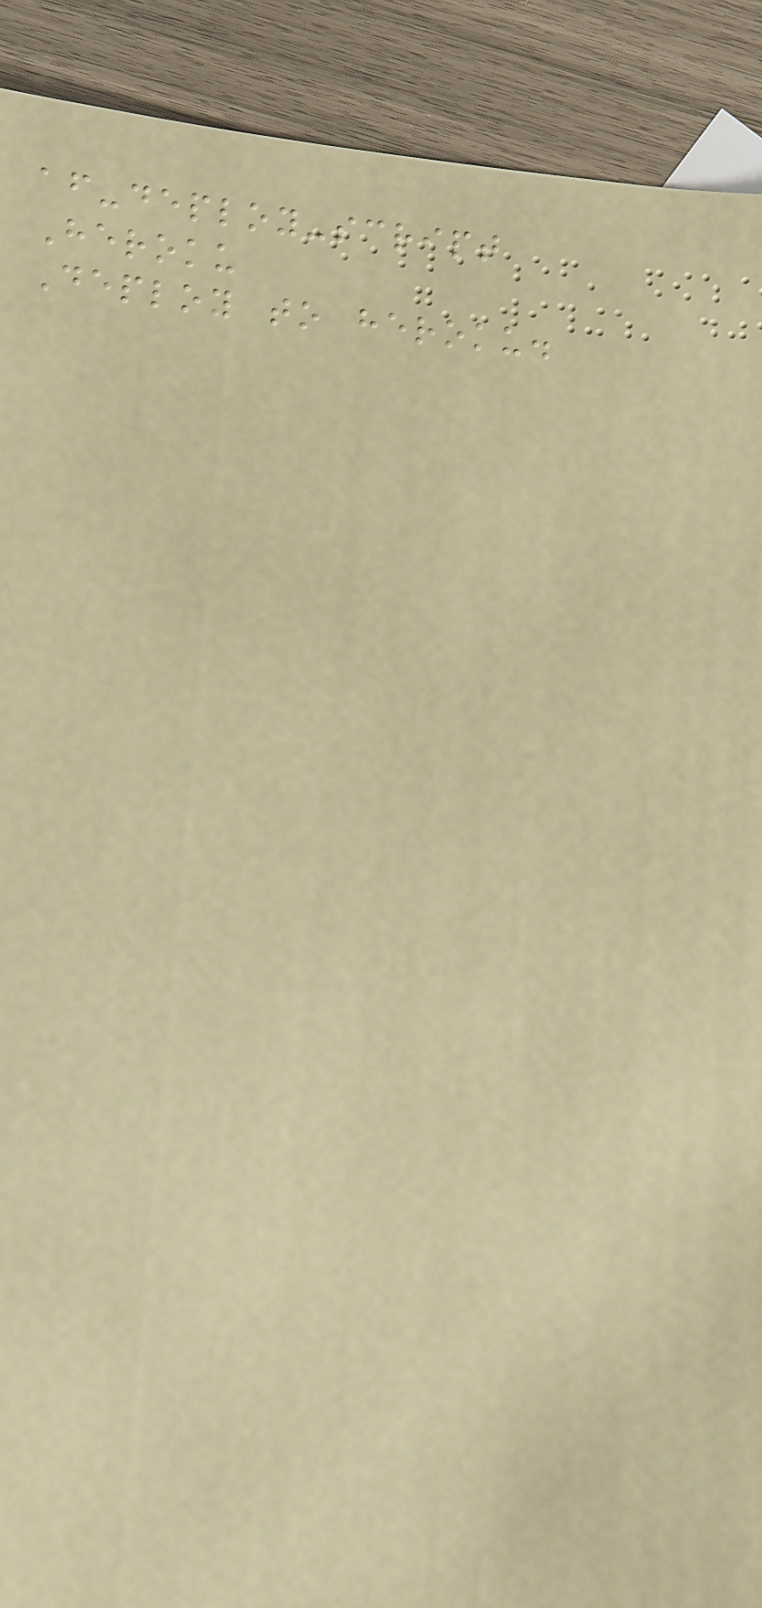af-deploy-script
Heroku
Deploy to heroku.
